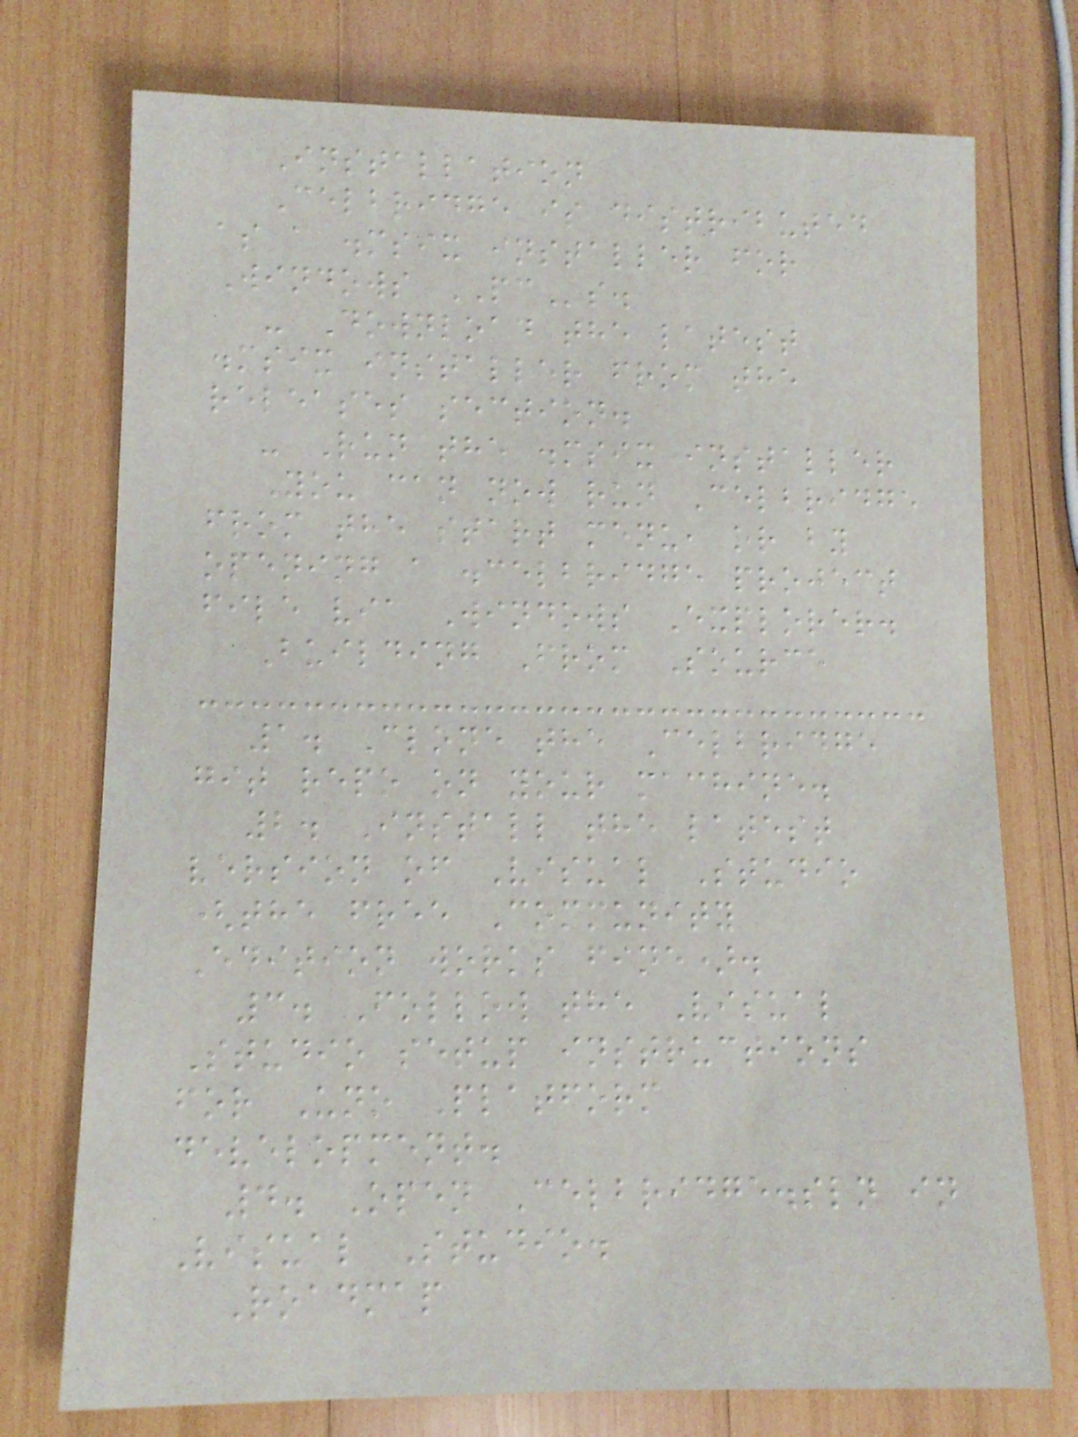Installation
Celbridge is distributed
as a .msix installer for
Windows PCs.
- Download the latest
.msix installer from the
releases section.
- Run the .msix installer
You can now run Celbridge
from the start menu, or by
opening a .celbridge project
file via Windows Explorer.
Building From Source
1. Clone the Celbridge
git repo on your machine.
2. Install the latest
version of Visual Studio
(the free Community
Edition works fine).
3. Follow the Visual
Studio setup instructions
for Uno Platform
development.
4. Open Celbridge.sln in
Visual Studio.
Roadmap
